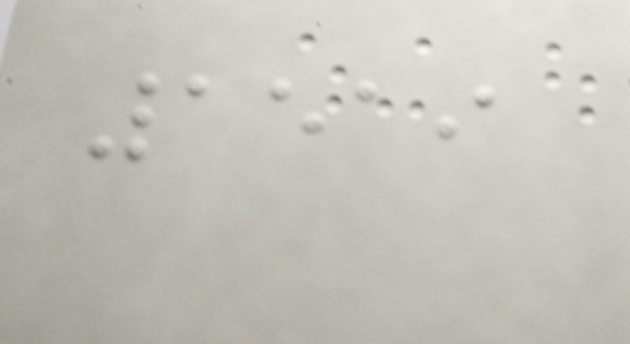1519
